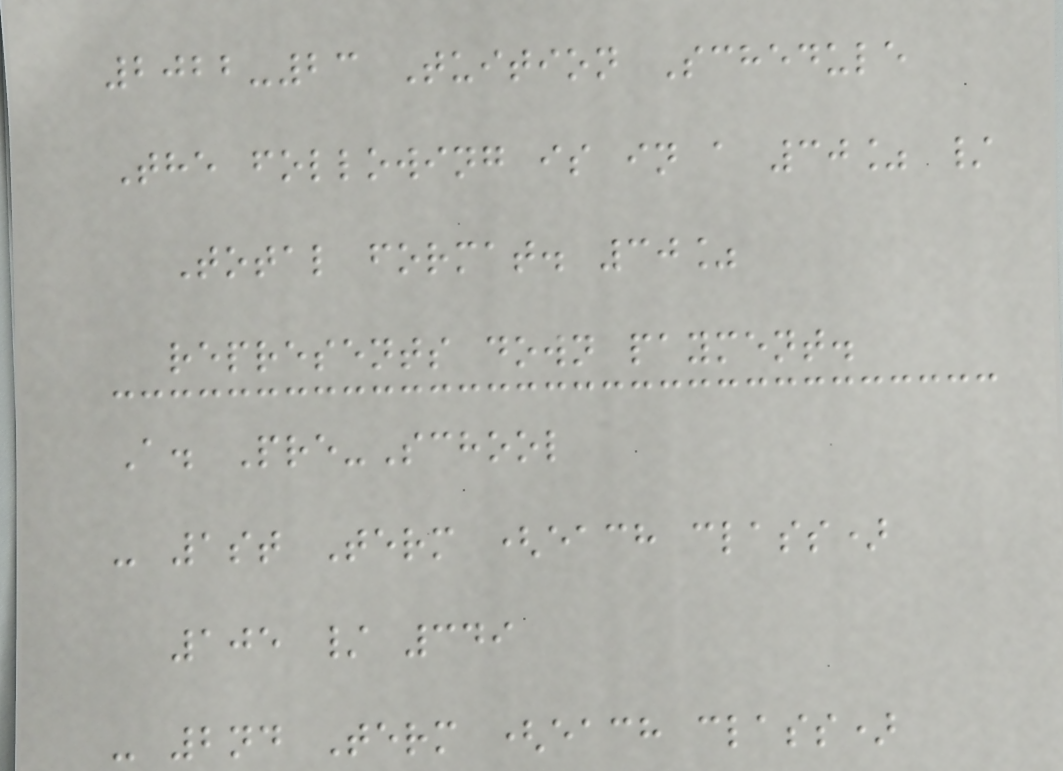2022-23 Tuition Schedule
The following is in a 30% /
Total format. 30%
represents down payment.
A. Pre-School
- 1st Term (each class)
105 / 349
- 2nd Term (each class)
